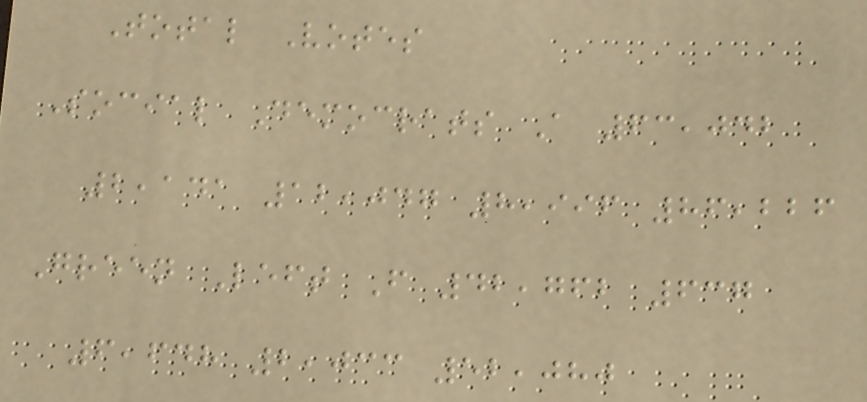Total Votes
Social Democrats A 63,042
2,141 12,047 8,996 86,226
Green Left F 42,762 637
6,648 2,033 52,080
